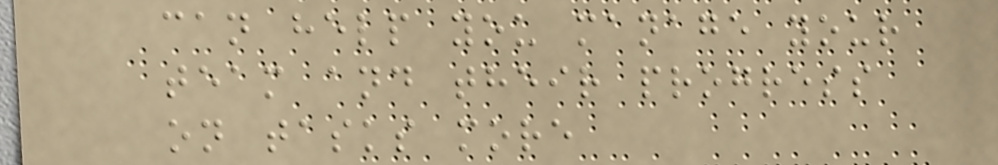can help you manage your
team and their progress
on tasks more
